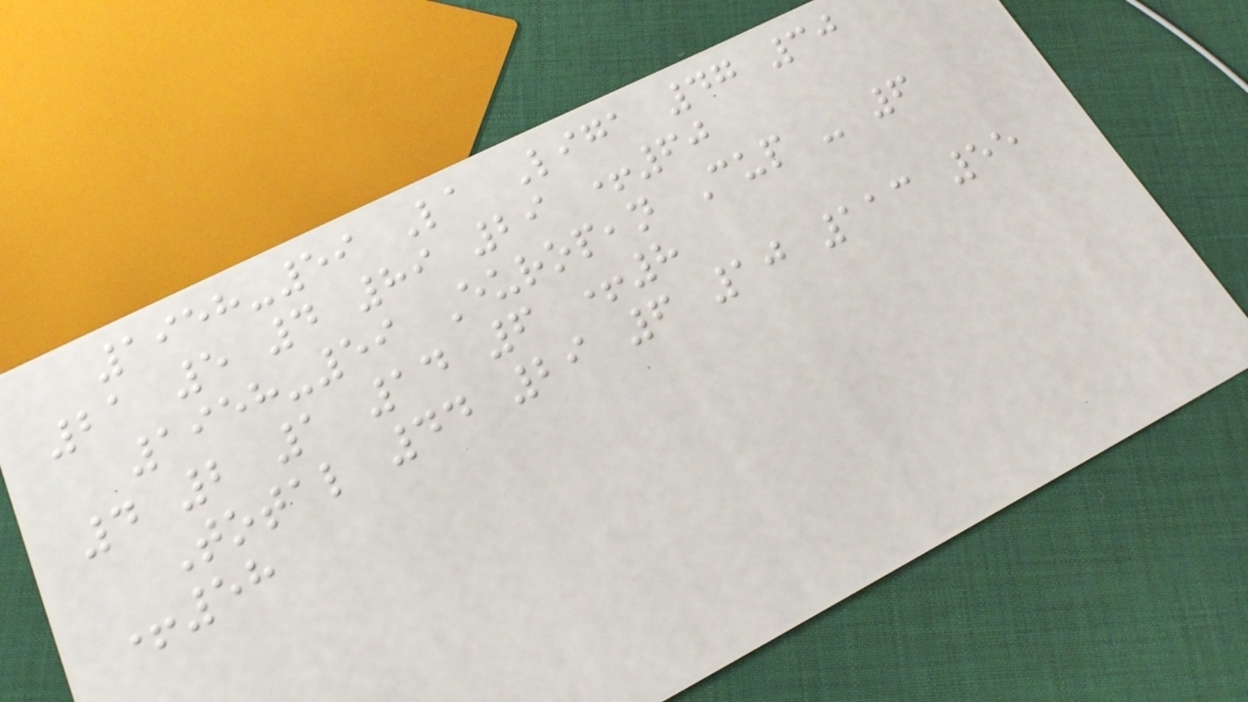1958-59 La Liga 47 30
21 5 4 89 29 +60
1958-59 European Cup - 6
4 2 1 14 6 +8
Total 44 29 6 10 113 55
+58
